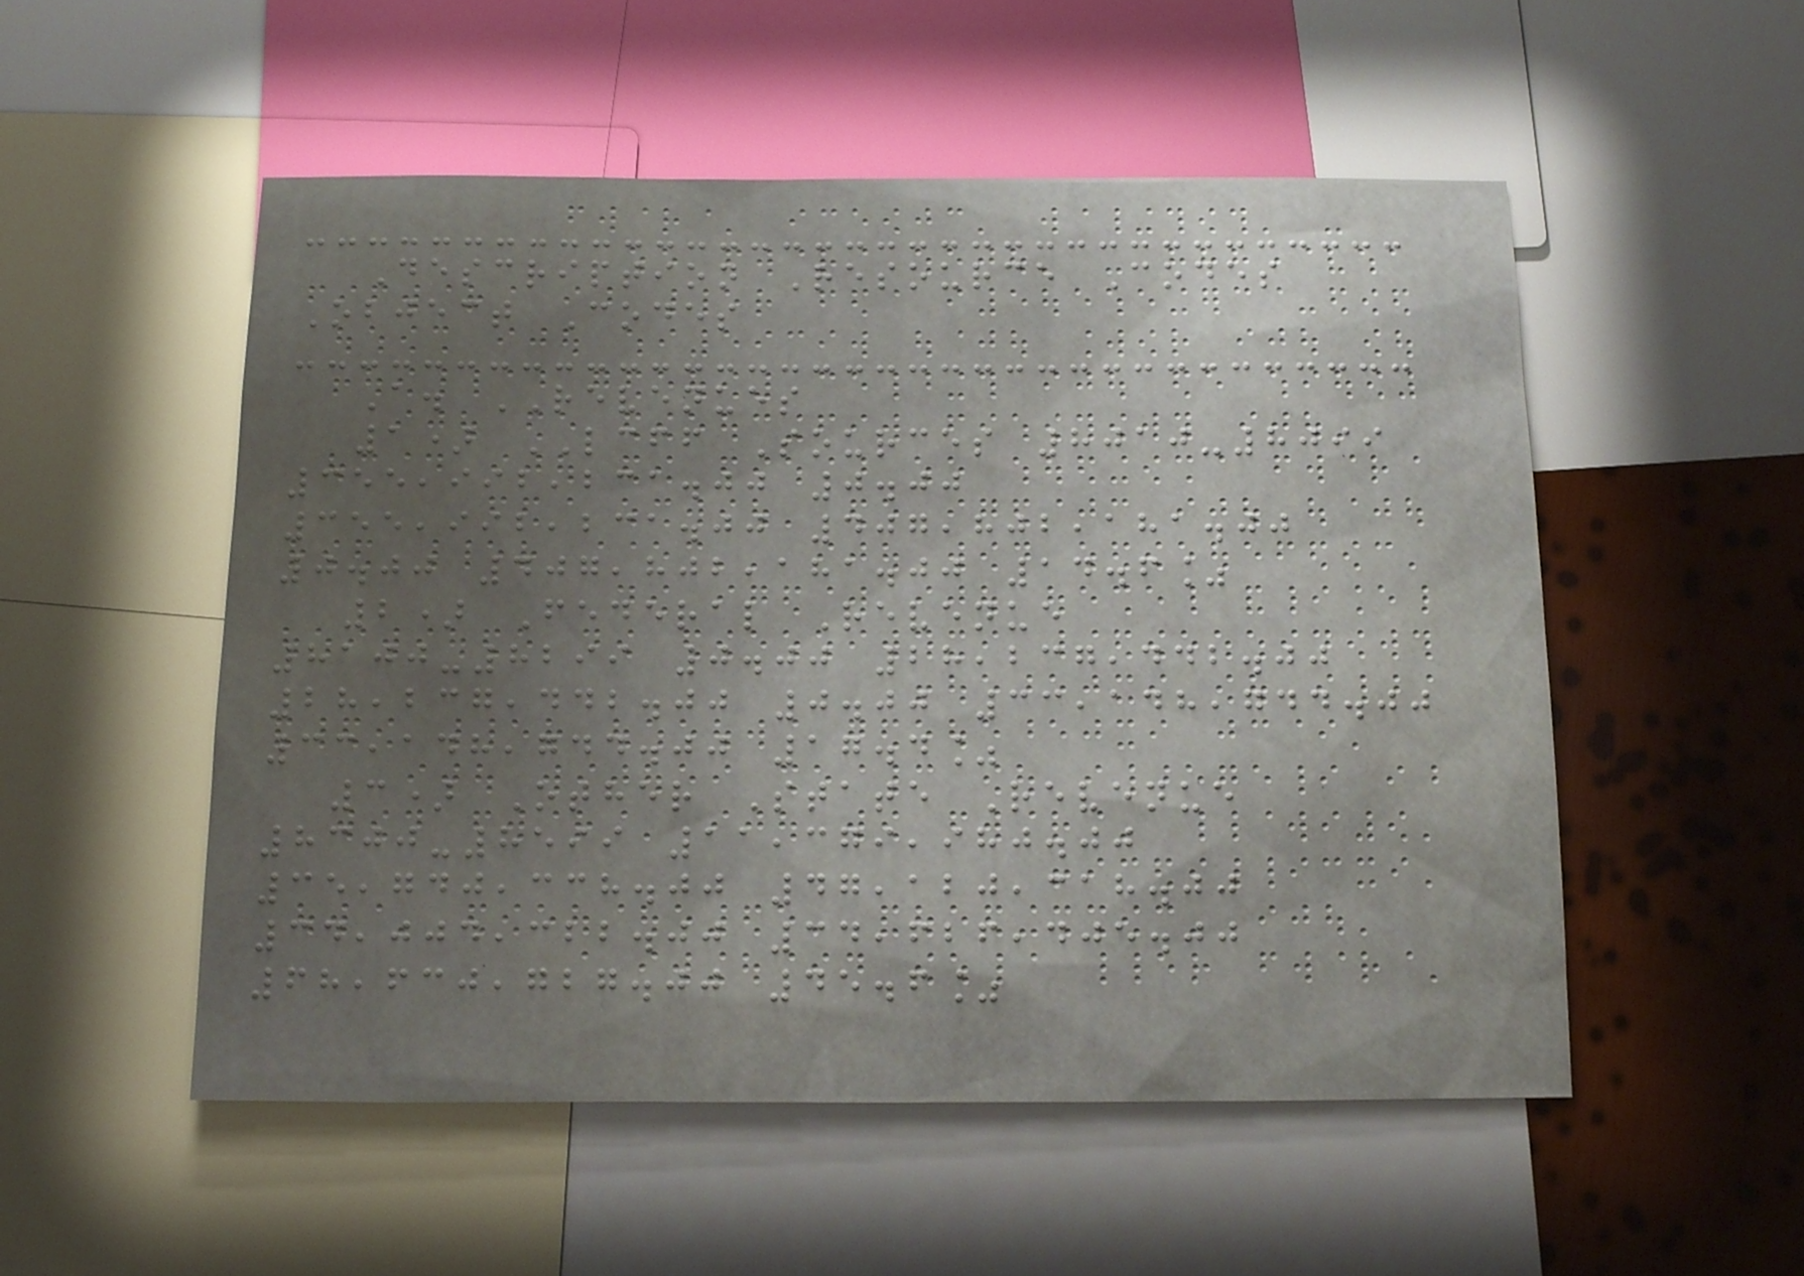Description Resource Codes
Object Codes
A. REVENUES
1) LCFF Sources 8010-8099
355,992,231.00 0.00
355,992,231.00 407,802,181.00
0.00 407,802,181.00 14.6%
2) Federal Revenue
8100-8299 0.00 28,237,442.00
28,237,442.00 0.00 33,148,744.00
33,148,744.00 17.4%
3) Other State Revenue
8300-8599 11,379,980.00
35,740,338.00 47,120,318.00
34,004,322.00 34,626,405.00
68,630,727.00 45.6%
